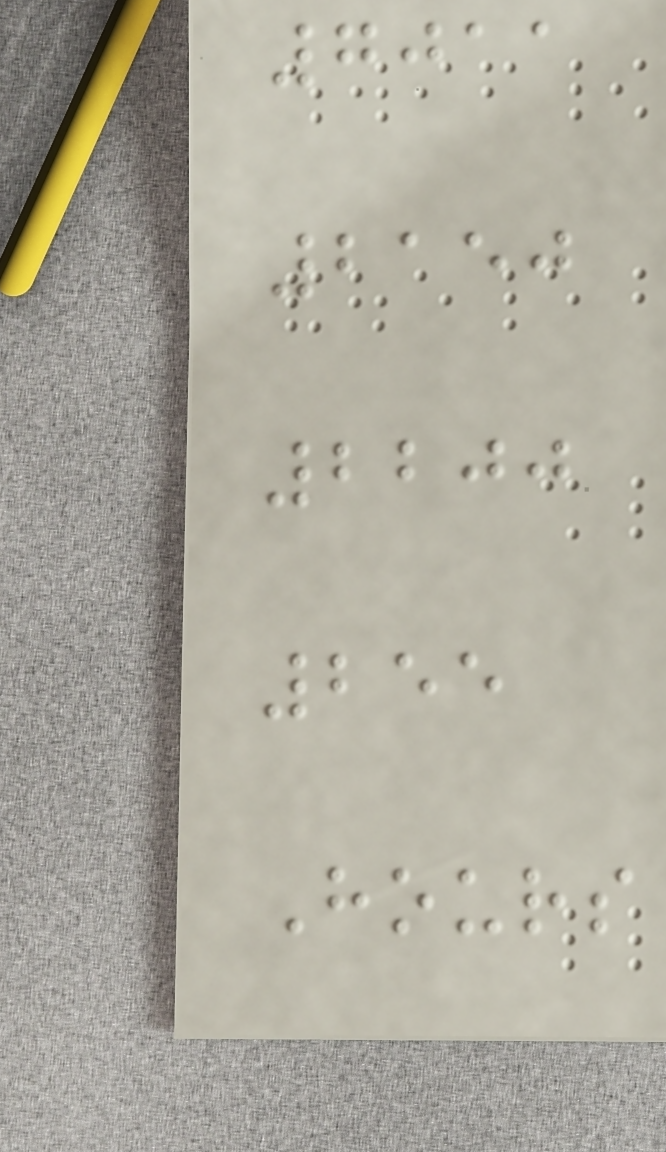7011
2150
2200
255
Hours
